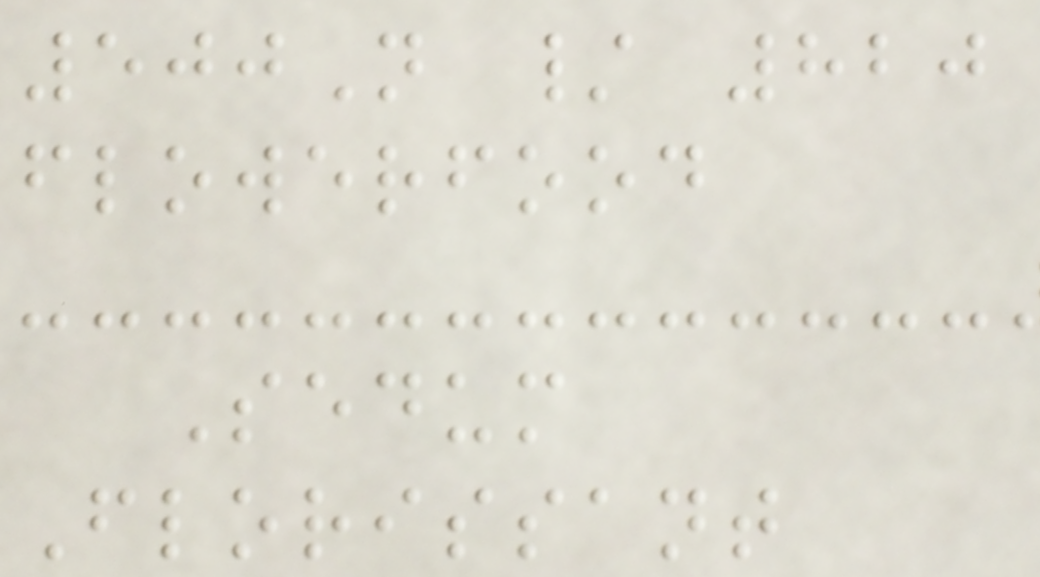500N / 820
flowerfood
Sedum
Florissant
